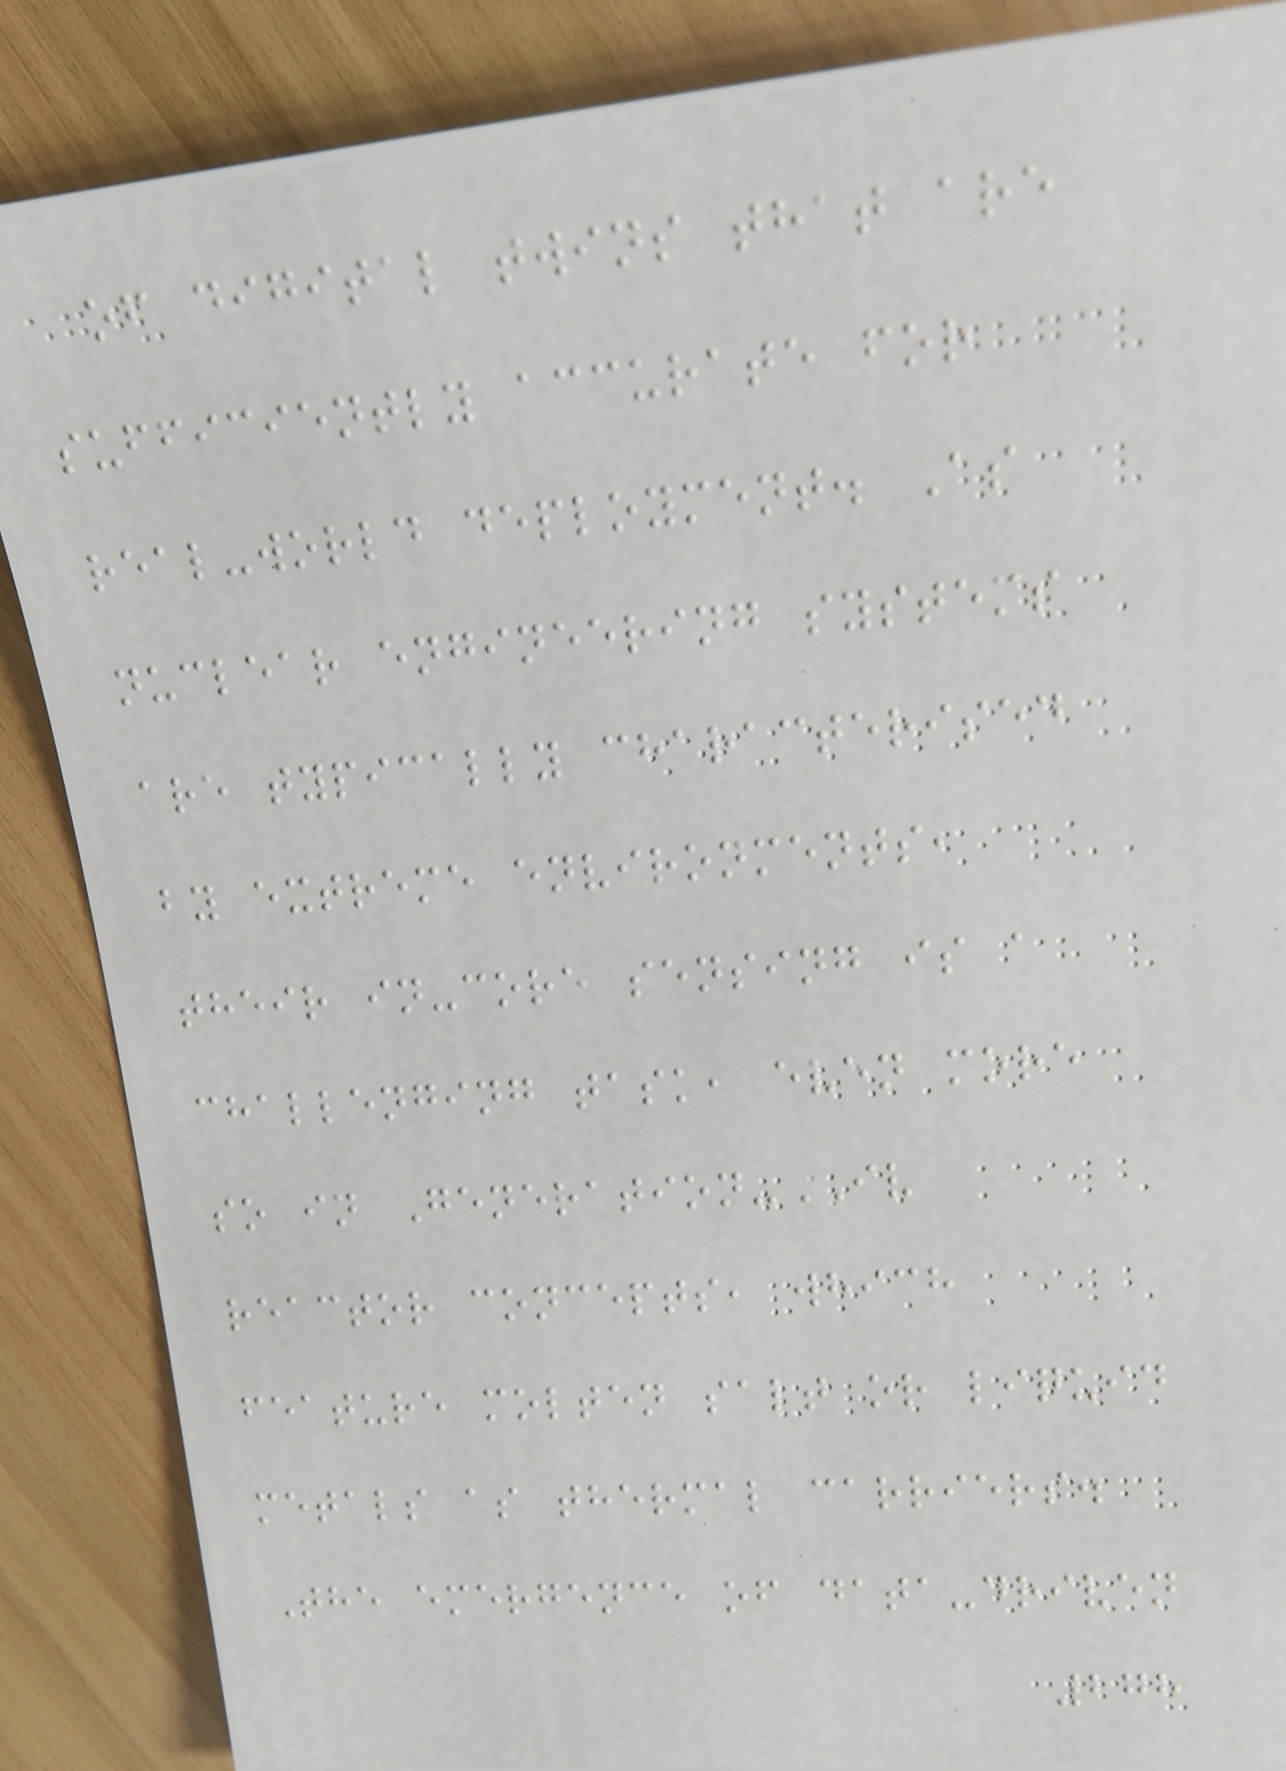of digital twins that are
sufficiently accurate for
real-world deployment. As
nuclear engineering systems
are typically characterised
by extreme environments,
their in-core sensing is a
challenging task, even more
so in Generation-IV
reactor concepts, which
feature molten salt or liquid
metals as thermal carriers.
The emergence of data-driven
278
